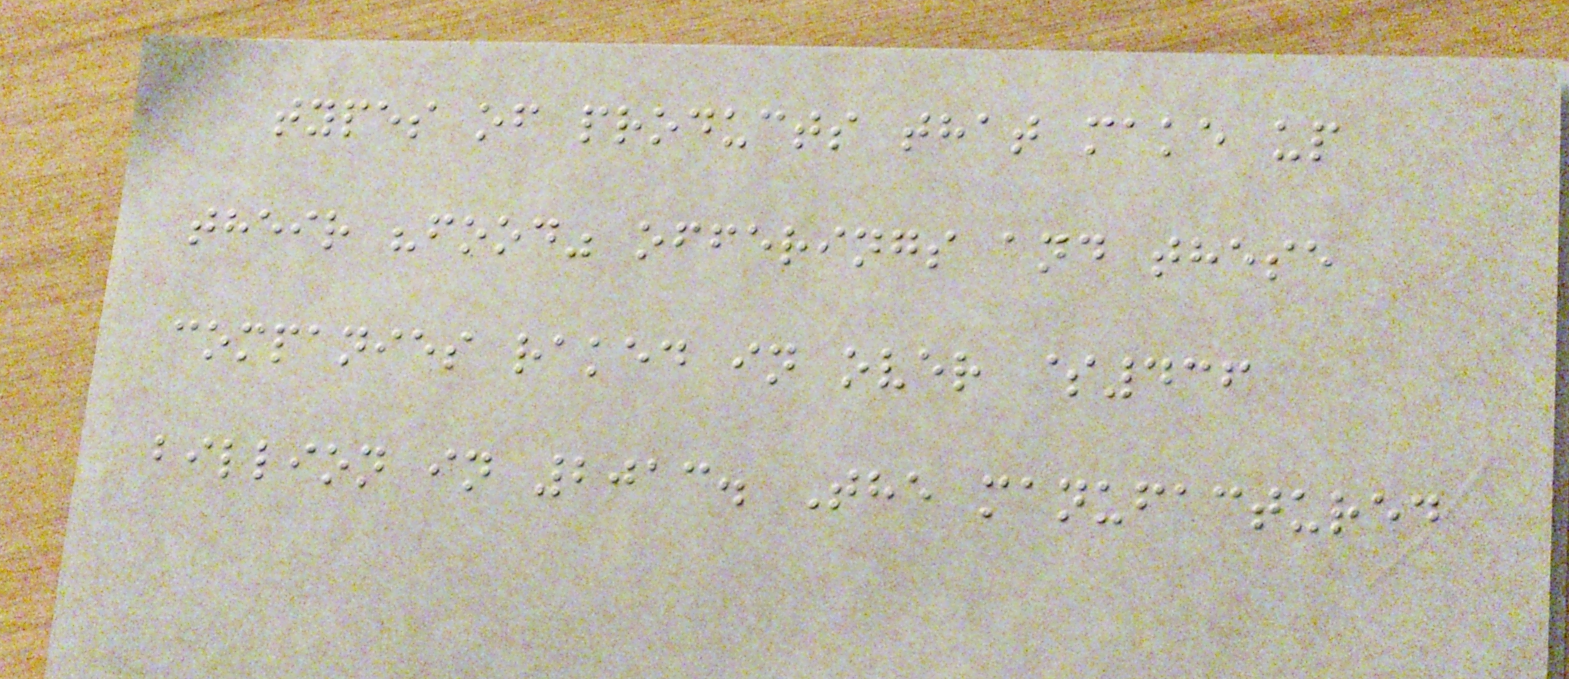types of products that make up
their "food" offerings and these
companies raked in over $436
billion in 2013. The manufactured
